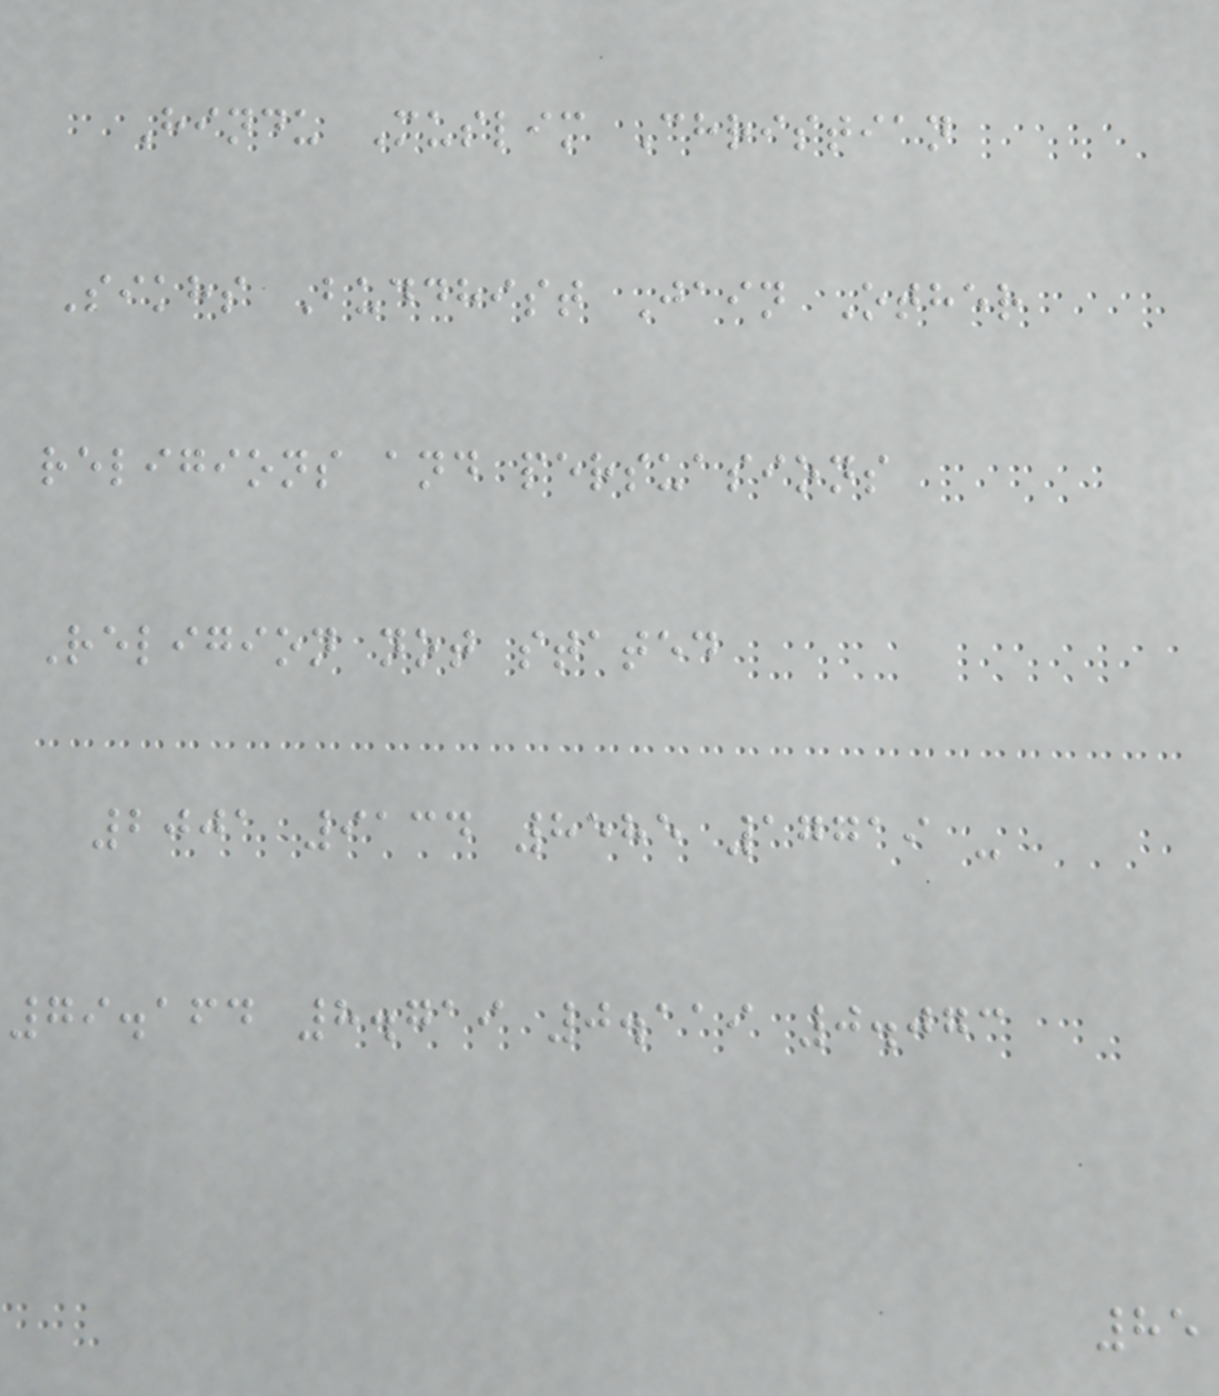Hindu Muslim Christian
Sikhs Buddhist Jain Other
religions and persuasions
Religion not stated
2001 9134 8585 17719 -
79.164 8.719 0.119 0.073
85
